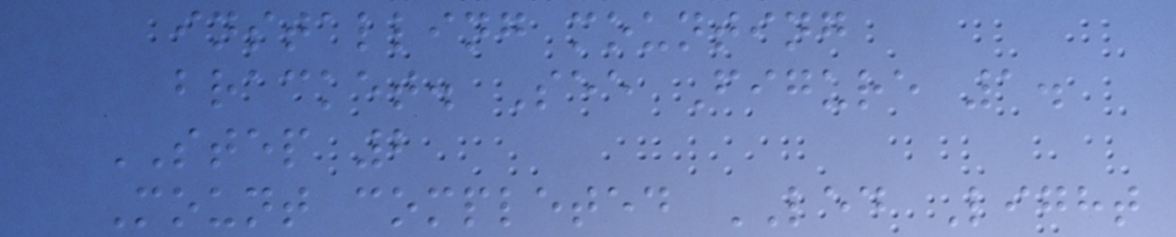installing mounting
bracket. See Figure 1.
STEP 2
Mount completed LED Light
